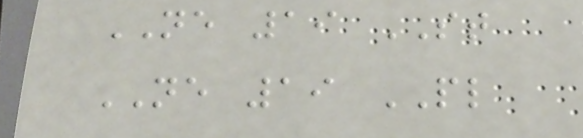NE 19 ST
NE 19 PL
